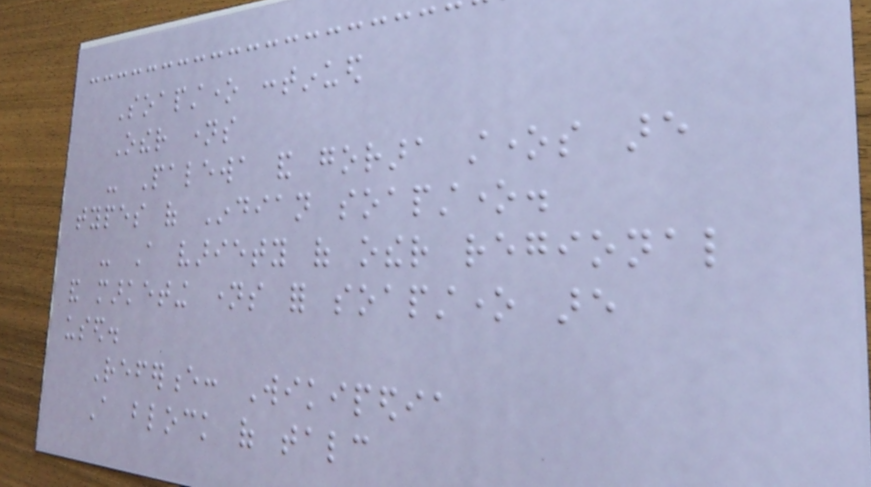Soapstone continued
Other names
- Palewa and gorara stones are
types of Indian soapstone.
- A variety of other regional
and marketing names for soapstone are
used.
Reference: Wikipedia
A block of talc
